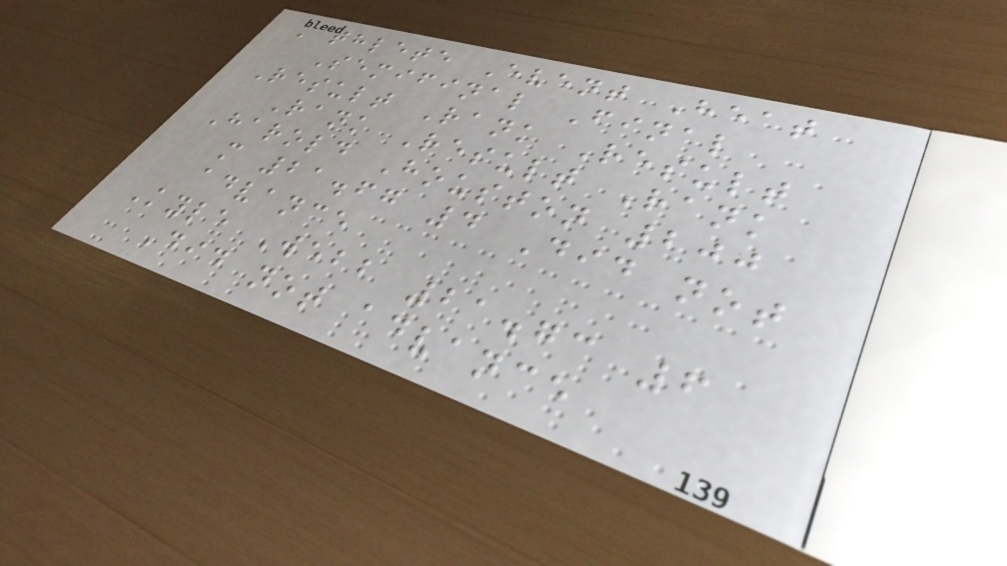Athlete Event Heat
Semifinal Final
Result Rank Result
Rank Result Rank
Harold Houston 200
m 21.67 4 Did not
advance
Kyle Webb 21.73 6
Did not advance
